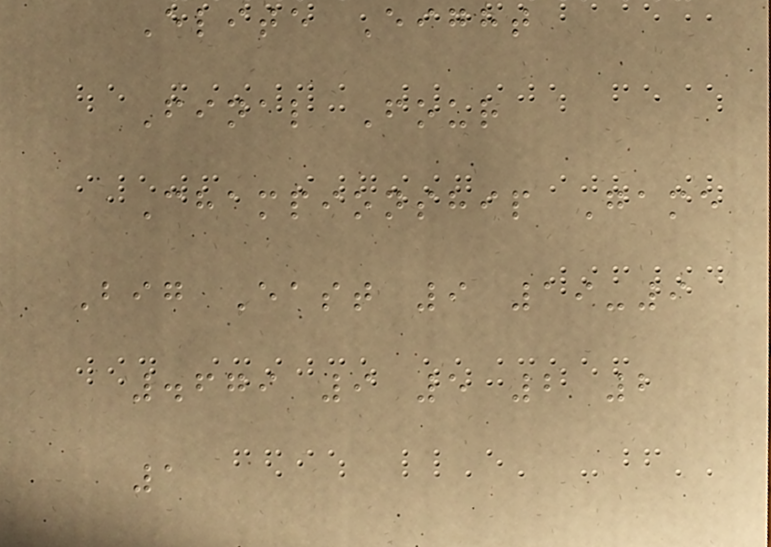Elite Eight
Final Four
Championship Game
Big East 9 19-9
.679 9 5 2 2
1
